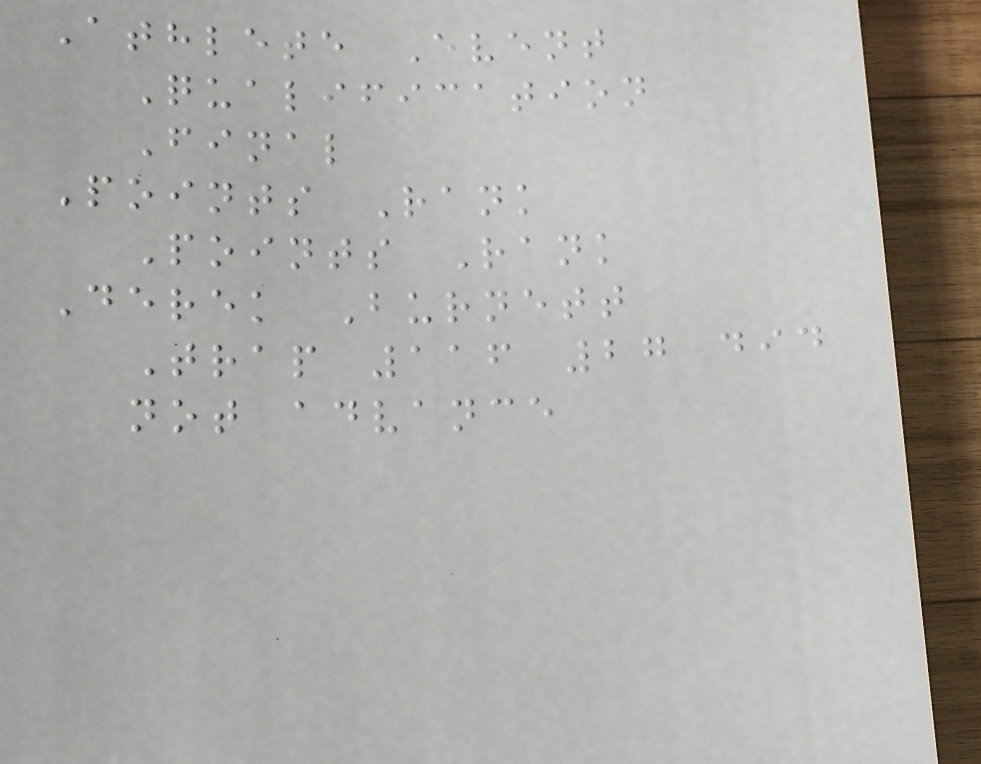Athlete Event
Qualification
Final
Points Rank
Points Rank
Derek Burnett
Trap 116 27 did
not advance
